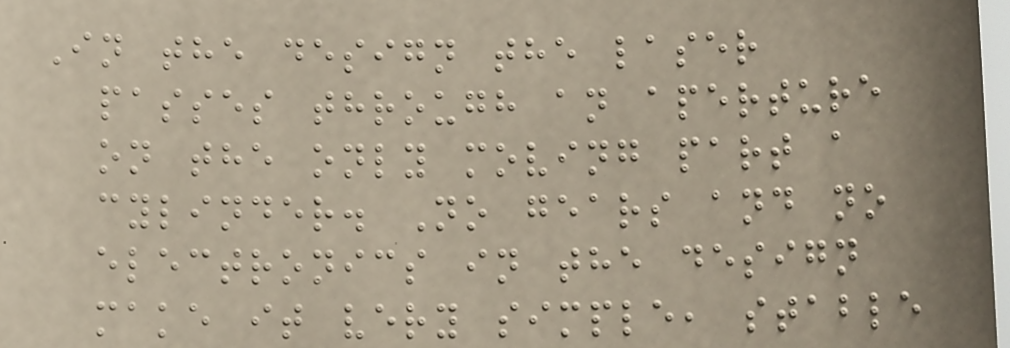In the design the laser
passes through an aperture
on the only moving part a
cylinder. No gears and no
electronics in the design
make it very simple, stable
